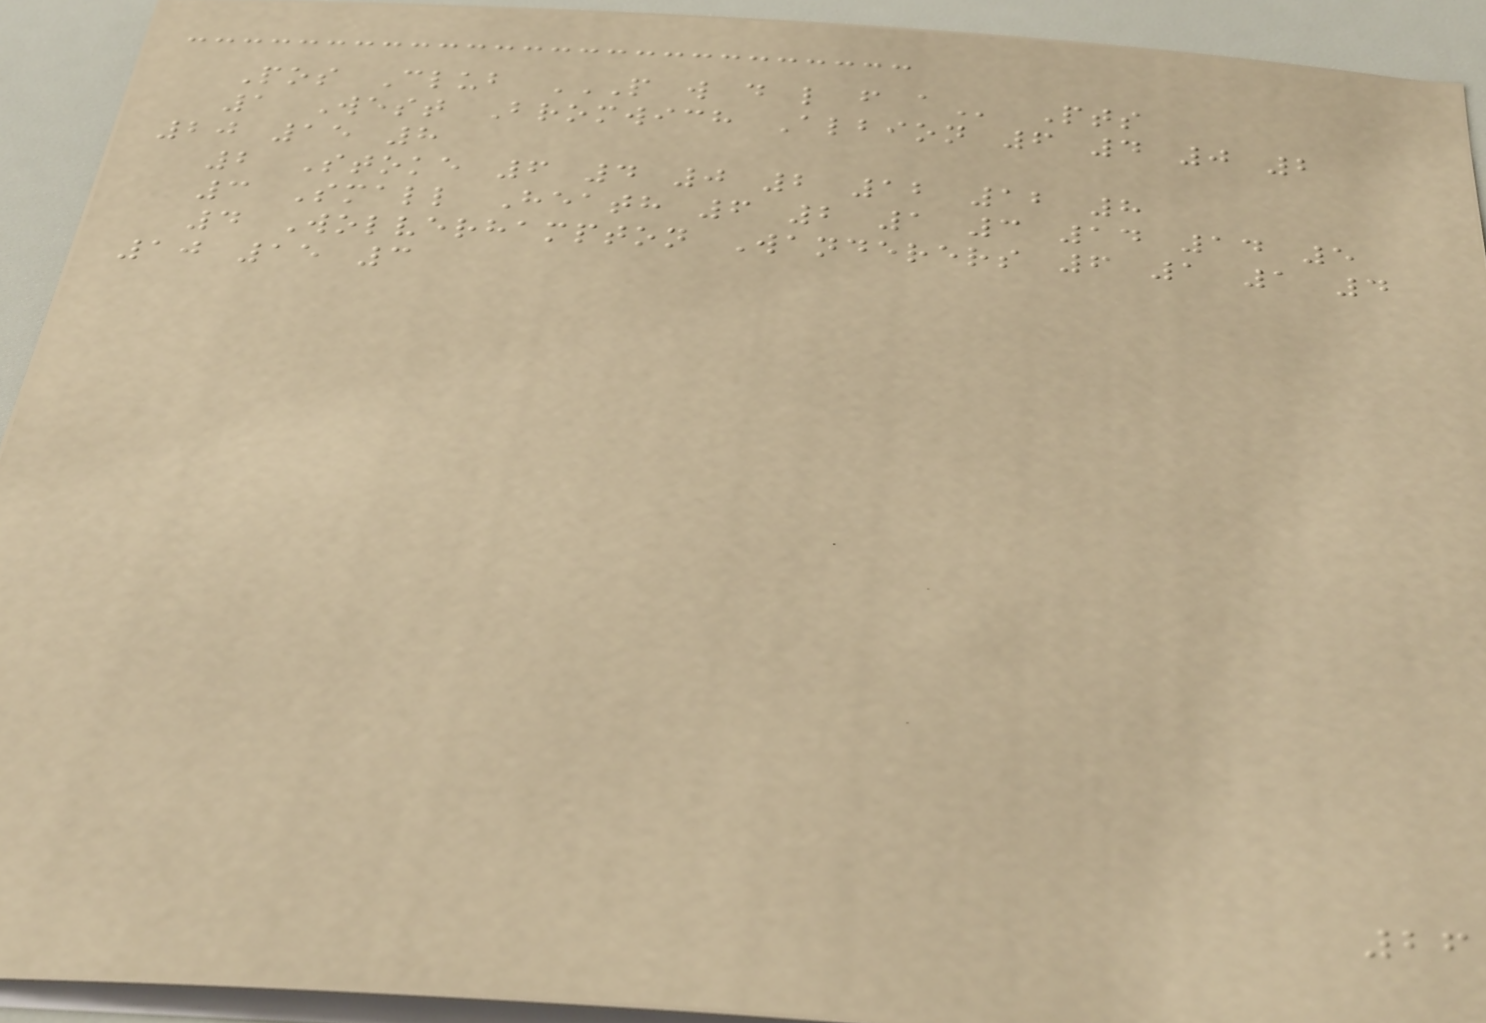Pos Club P W D L F A Pts
1 West Bromwich Albion 6 4 0 2
20 15 8
2 Stoke 6 4 0 2 12 12 8
3 Small Heath 6 2 1 3 14 14 5
4 Wolverhampton Wanderers 6 1 1 4
10 15 3
26
